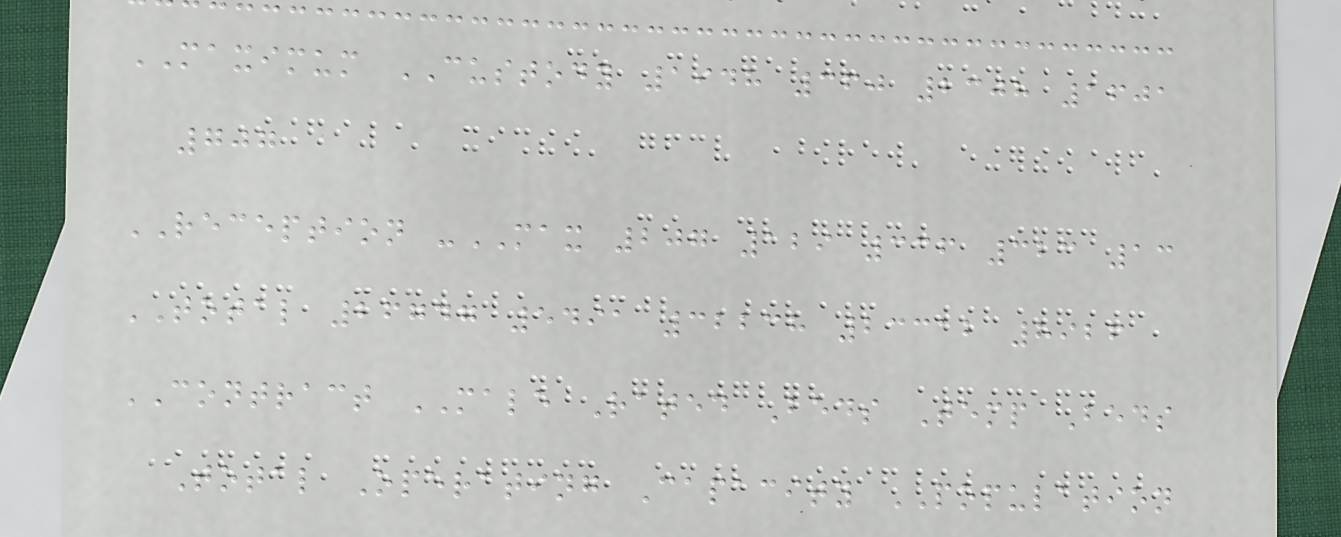MAXIMUM CUSTODY 1948 360 2308 1601
707
RECEPTION -MAX 207 129 336 323 13
TOTAL 26747 5491 32238 23312 8926
CONTRACT MALE Rated Beds Temp Beds
Total Operating Capacity POPULATION
